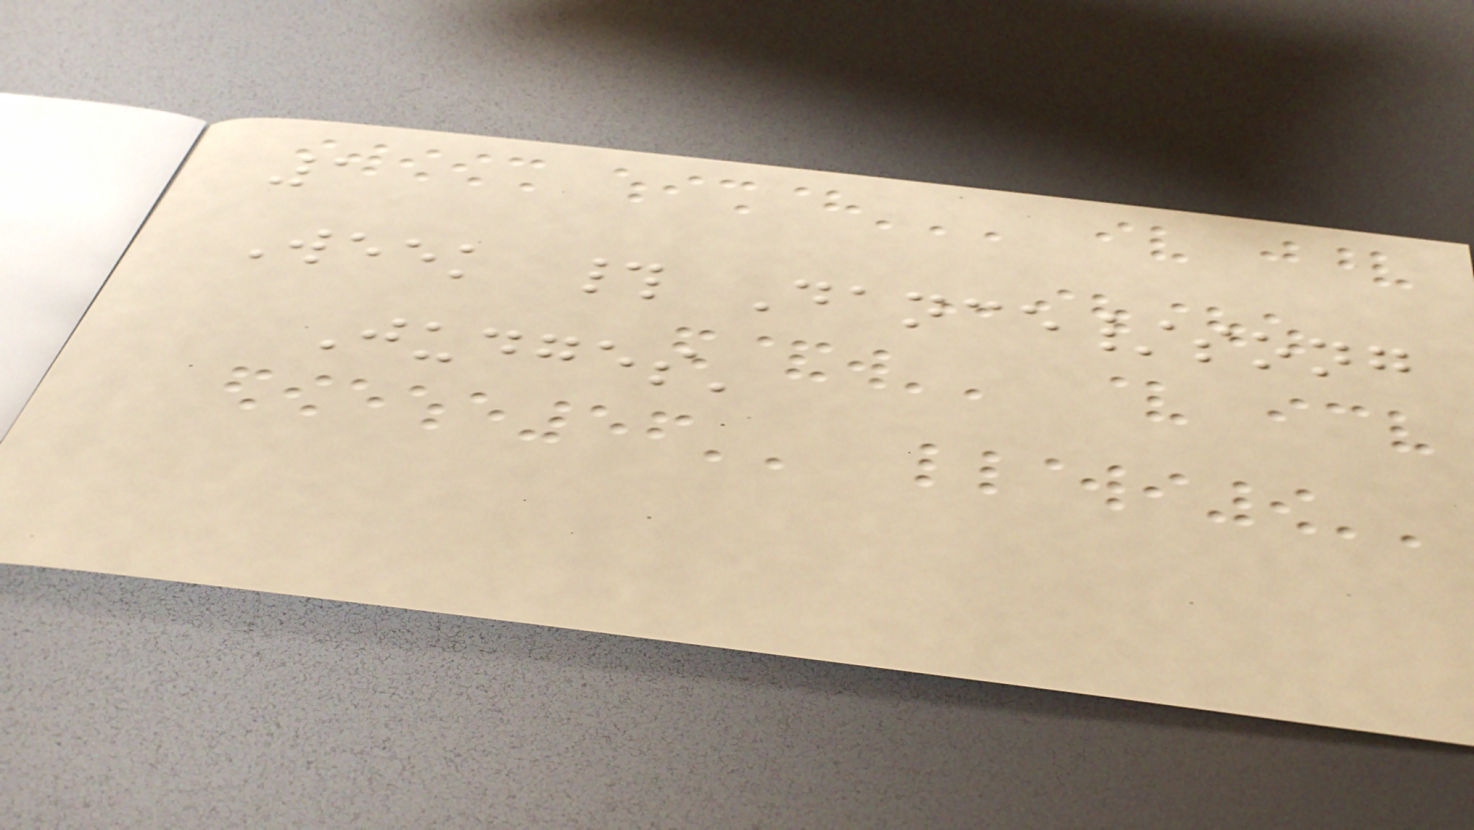1
Week # Dance/song
Judges'
